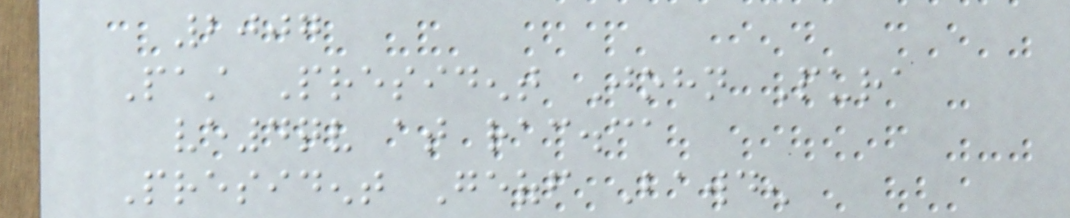2007
Past President John Pura
ve4qv at rac.ca
President Geoff Bawden
